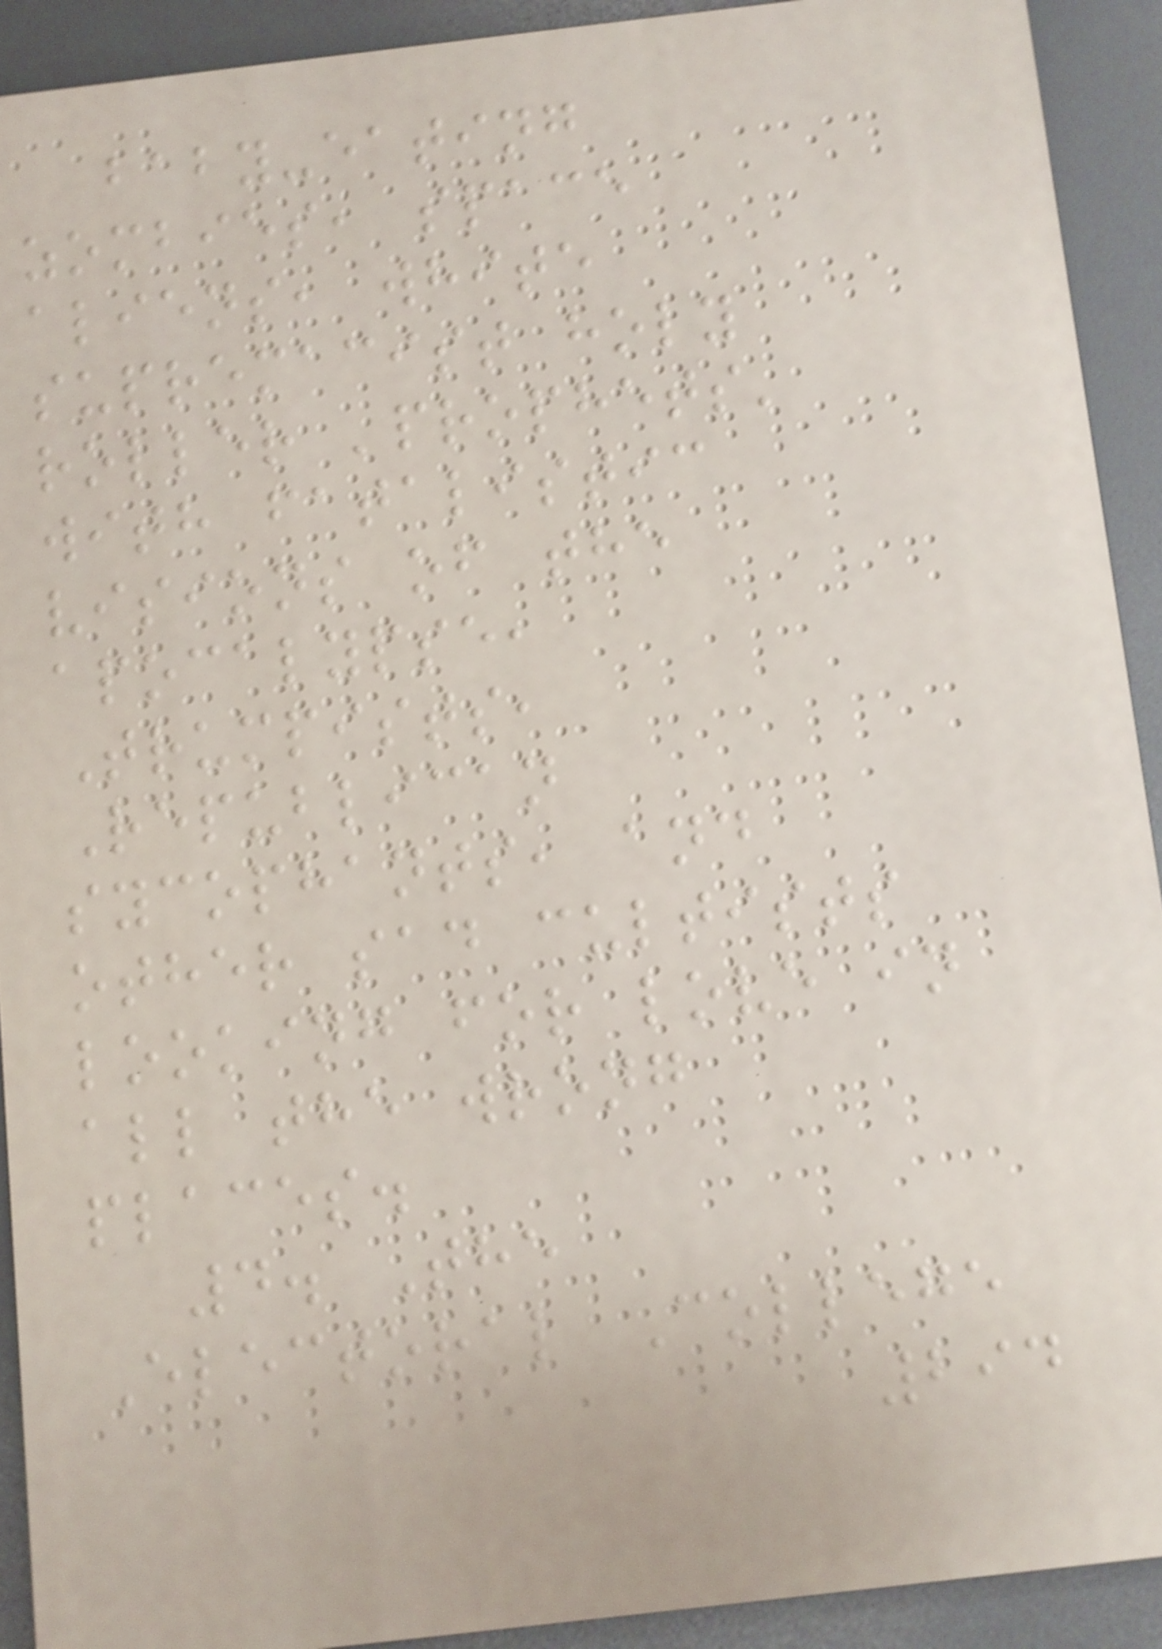baby-eating
zombies, space
aliens, white
supremacist holy
roller 'prophets'
with fatalistic
visions of the
apocalypse,
Trumpists,
Republican
sycophants, and
other sad cultists
looking for love in
all the wrong
places.
4. The
Electoral College
294
